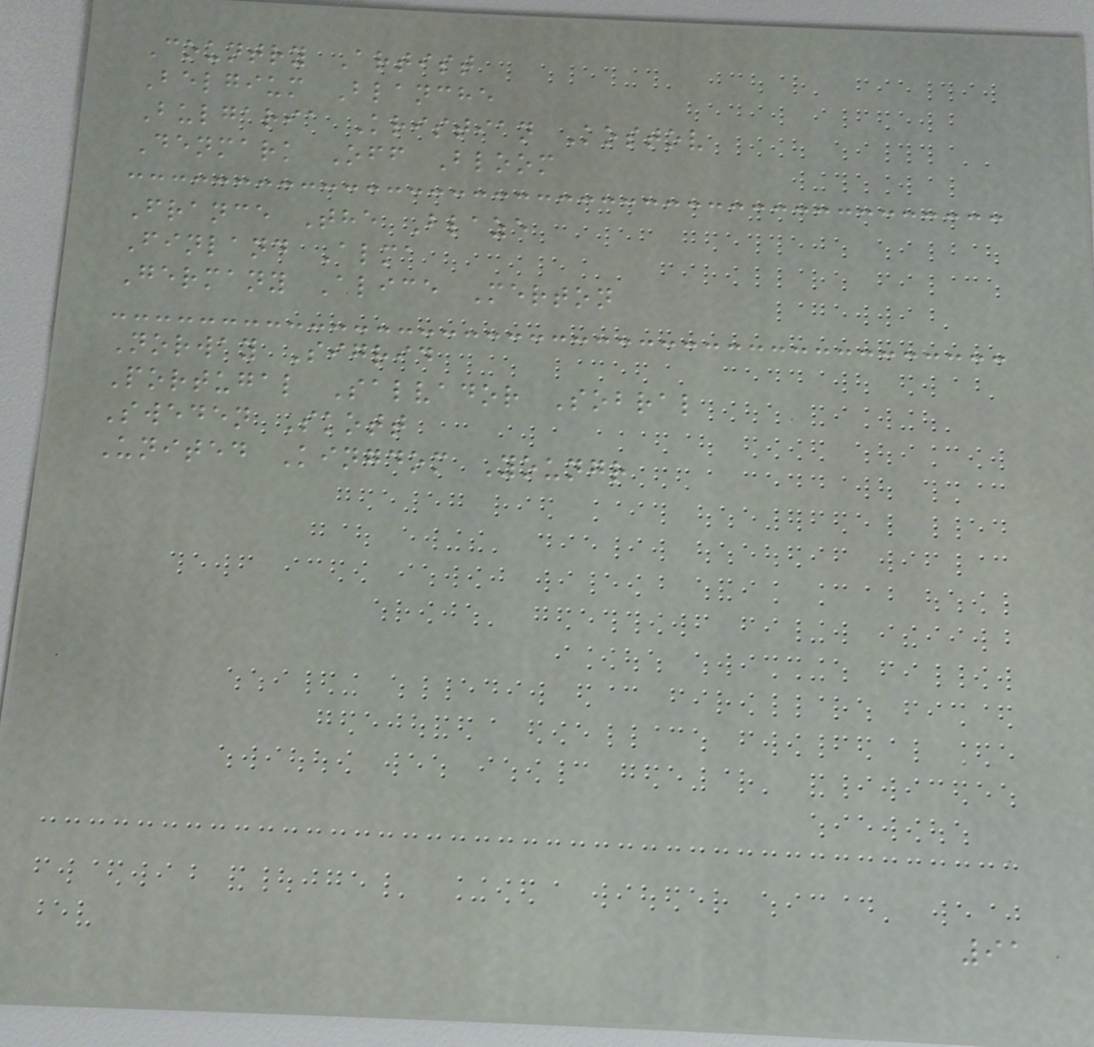Country Artist
Belgium Blanche
Bulgaria Kristian Kostov
Denmark Off Bloom
France The Blaze
Finland Alma
Germany Alice Merton
Norway Sigrid
Portugal Salvador Sobral
Sweden Skott
United Kingdom Youngr
91
